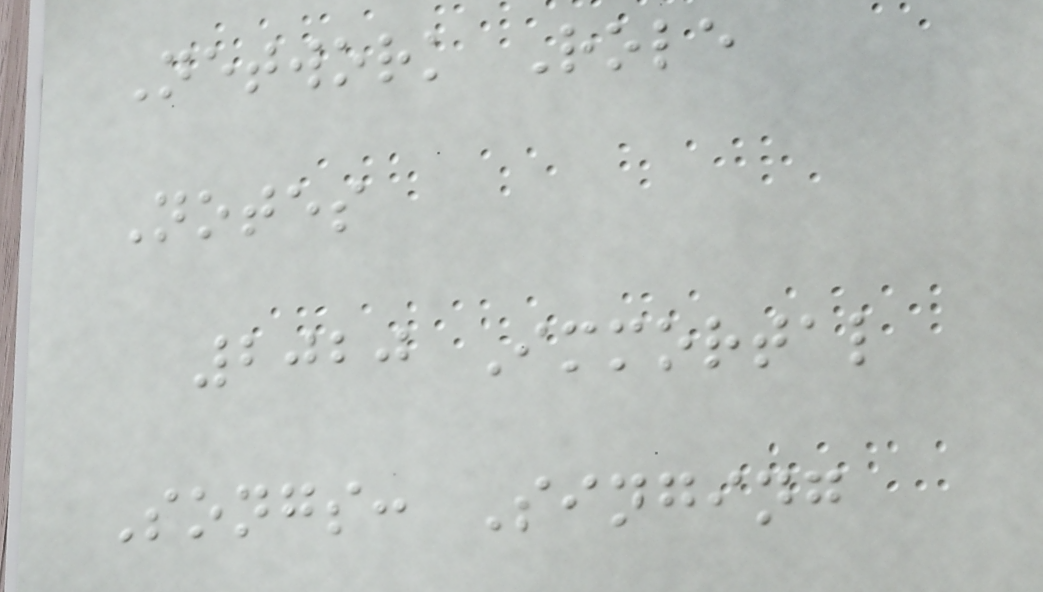Network Role
Notes
2020 Immortal
Songs: Singing
